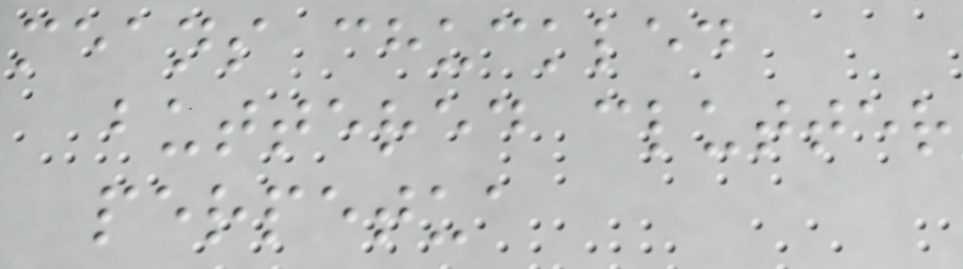means chuckled
buttered clutter
perpetua
